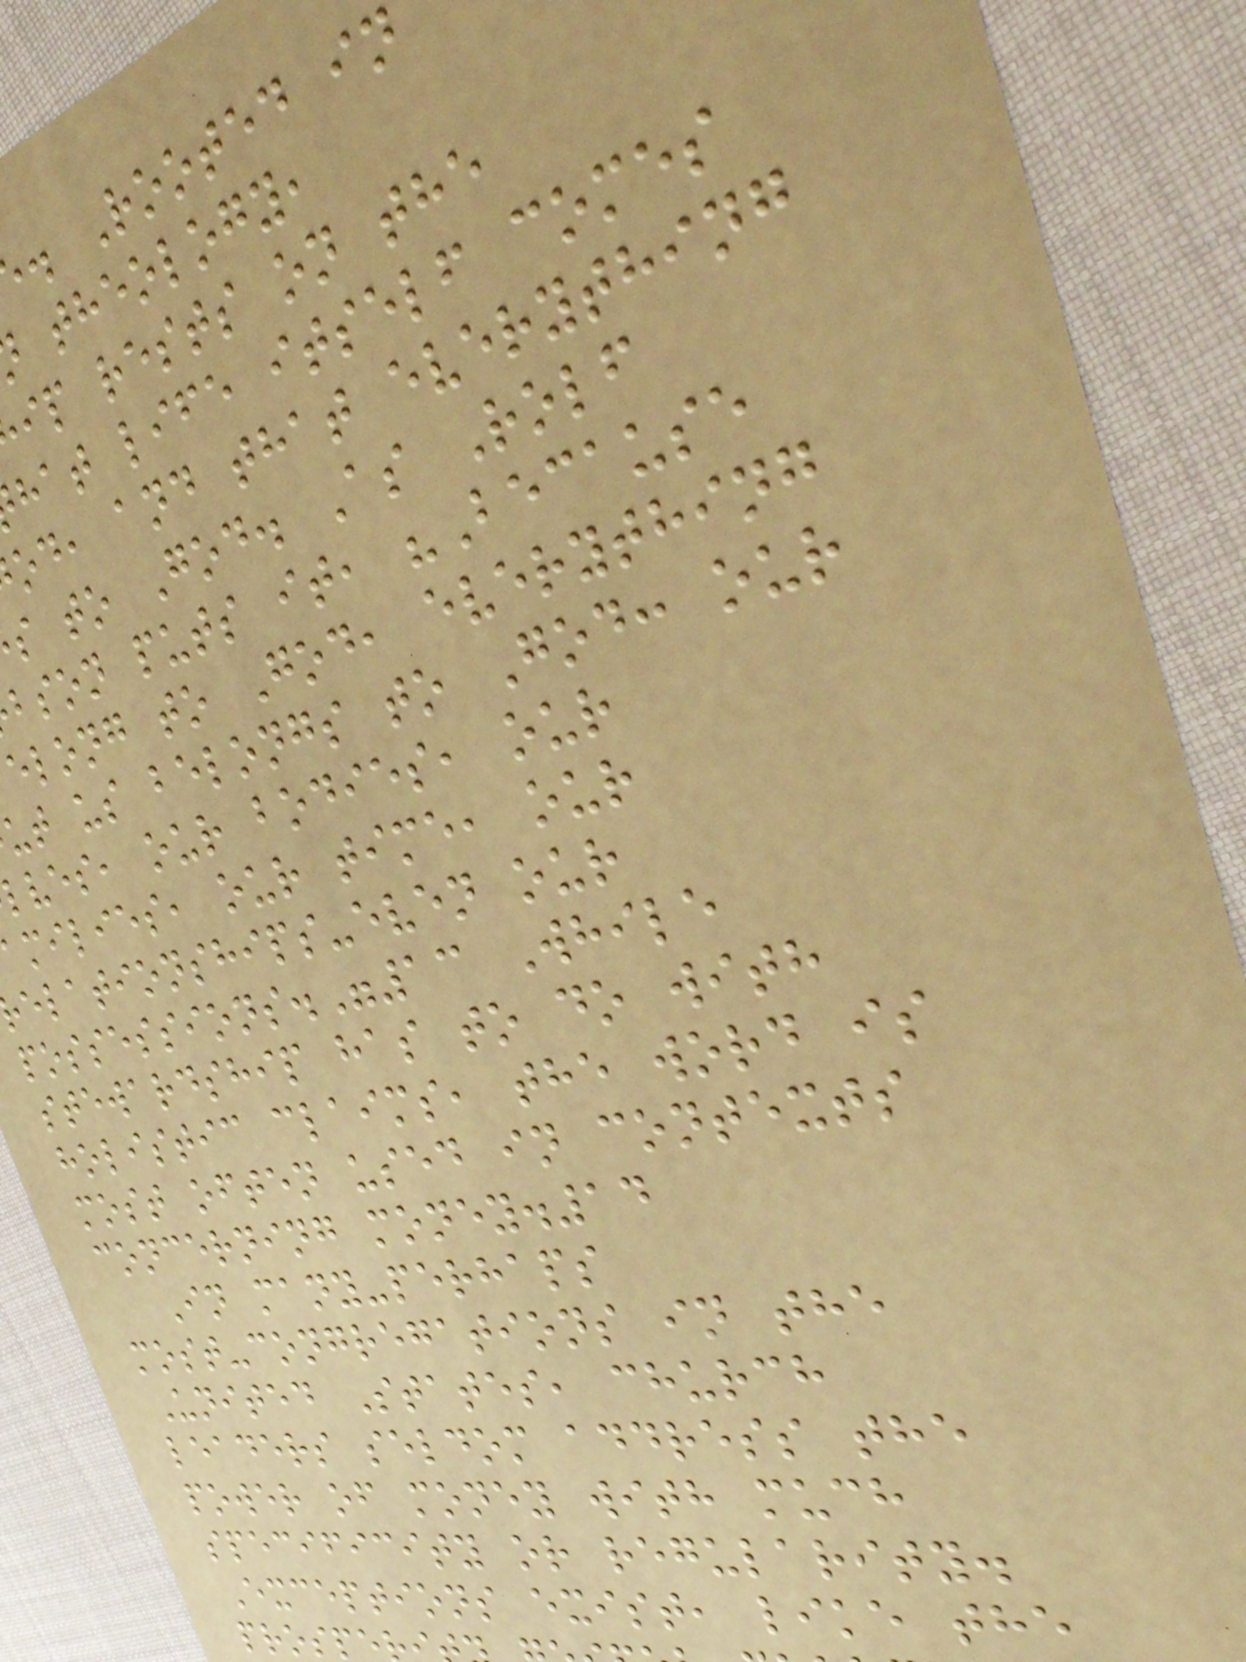. Rooted in
theology,
ip rests on the
hat life itself comes
od, and that everything
s to God. As Rolf
bson puts it, "Because
elong to God, everything
ut us belongs to God: our
lves, our bodies, our
milies, our time, our
elationships-even our
possessions."13 While
stewardship has to do with
holistic claims, the word is
most often used in contexts
concerning money.14
In many-perhaps
most-congregations in the
United States, church
leaders seldom address the
power of money with much
specificity or regularity.
Exceptions exist, like the
